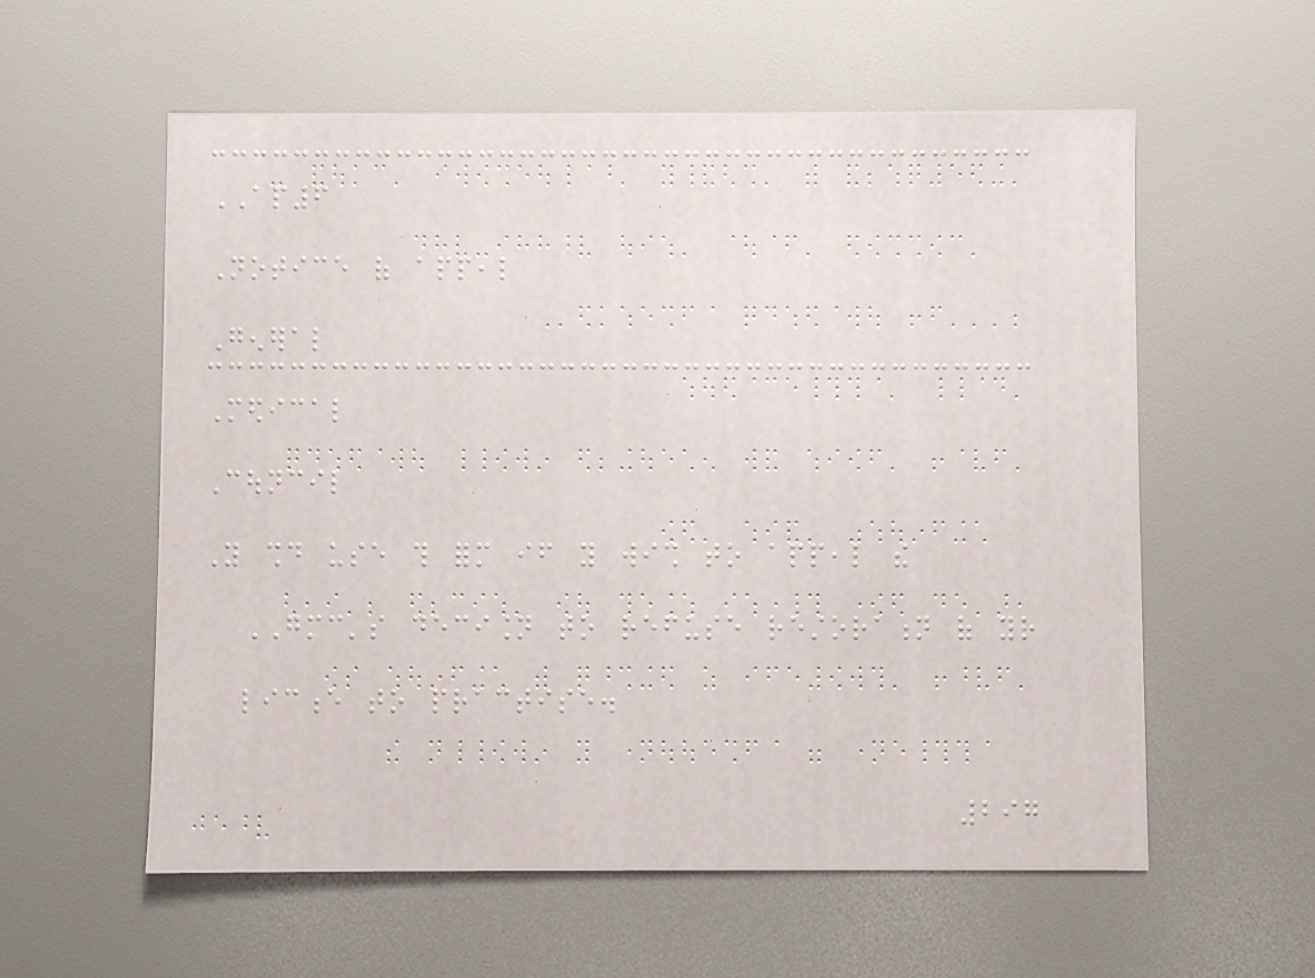AP6
Notice of appeal
General
Medical
Council
You should use this form if you wish to appeal the
GMC's decision to refuse restoration of your
licence to practise.
297
